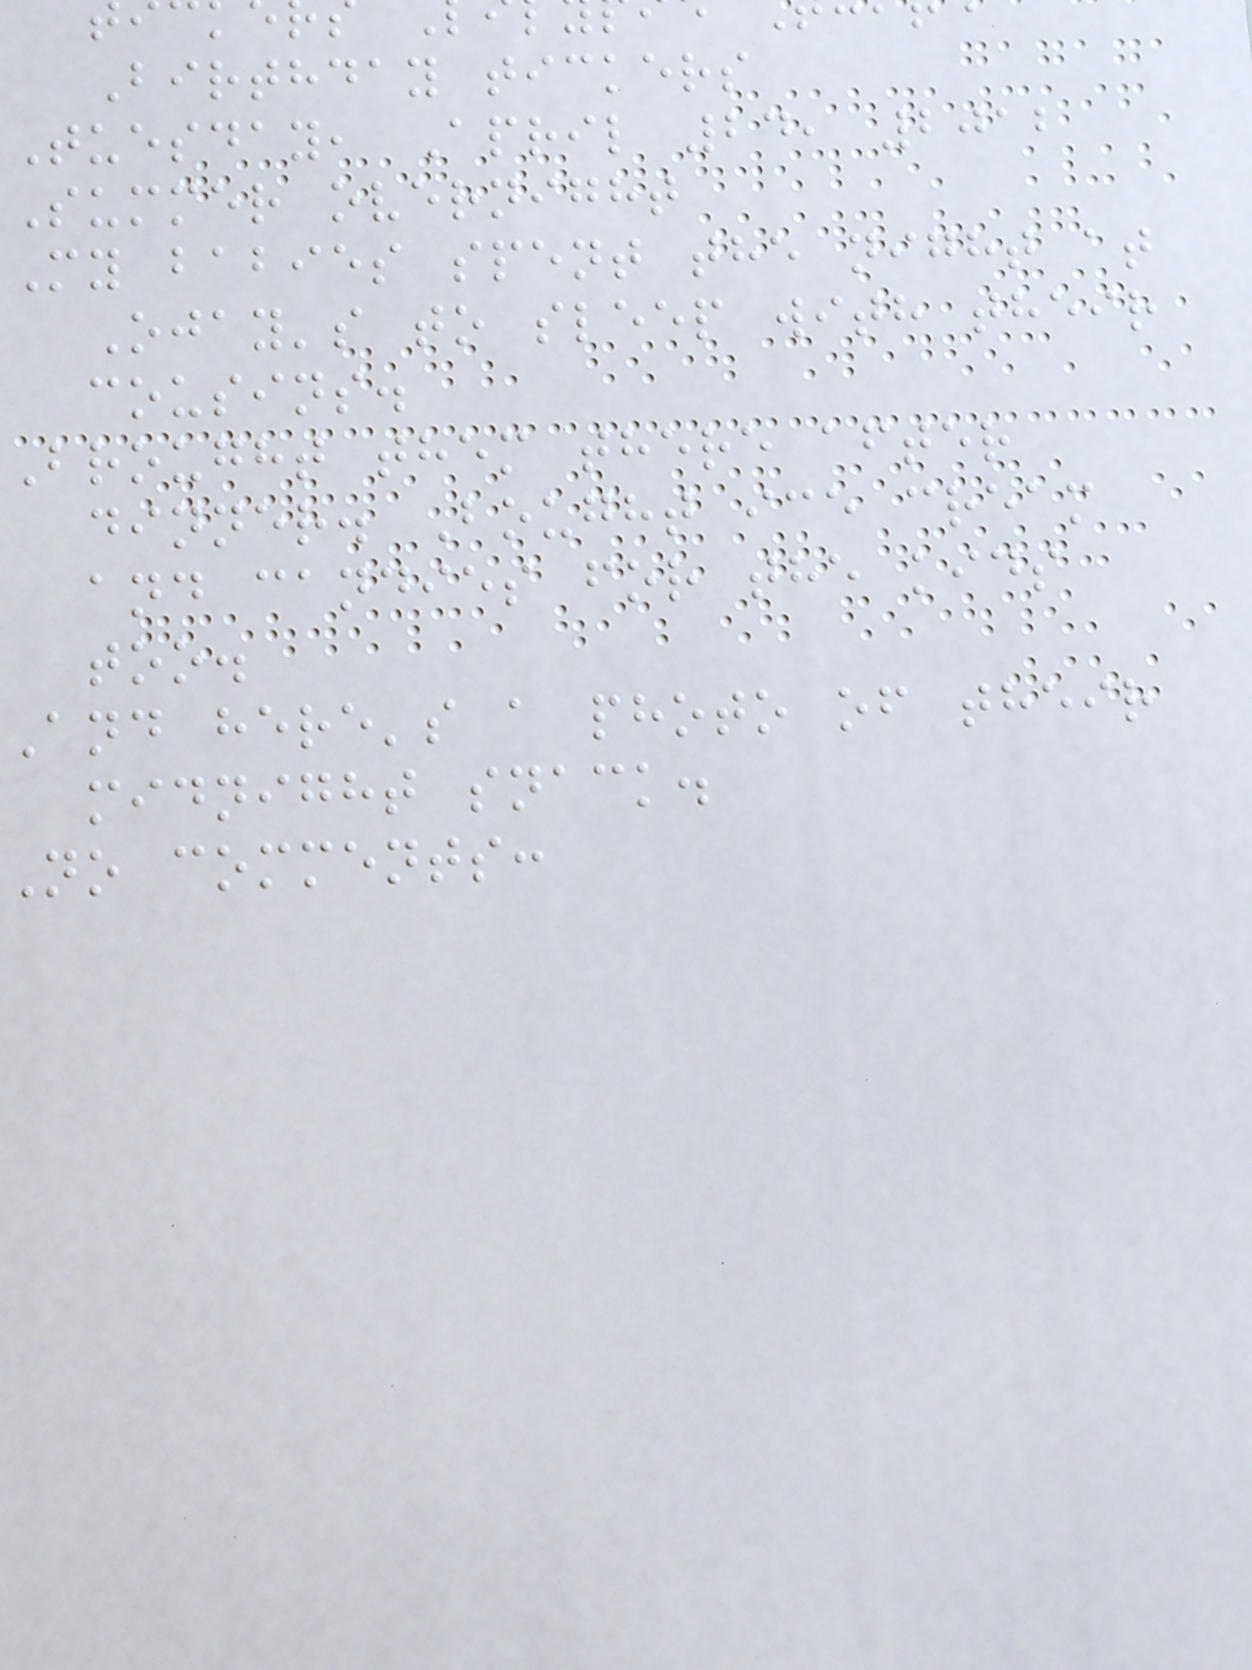Birthday tickers
Tuesday, April 24, 2012
Summer overnight
My babies spent the night at
Ojay's to sleep with their
cousins.
Brought them there after
dinner. Bought ice cream
and candies for the kids
too.
And here's a photo of their
midnight snack.
No comments:
